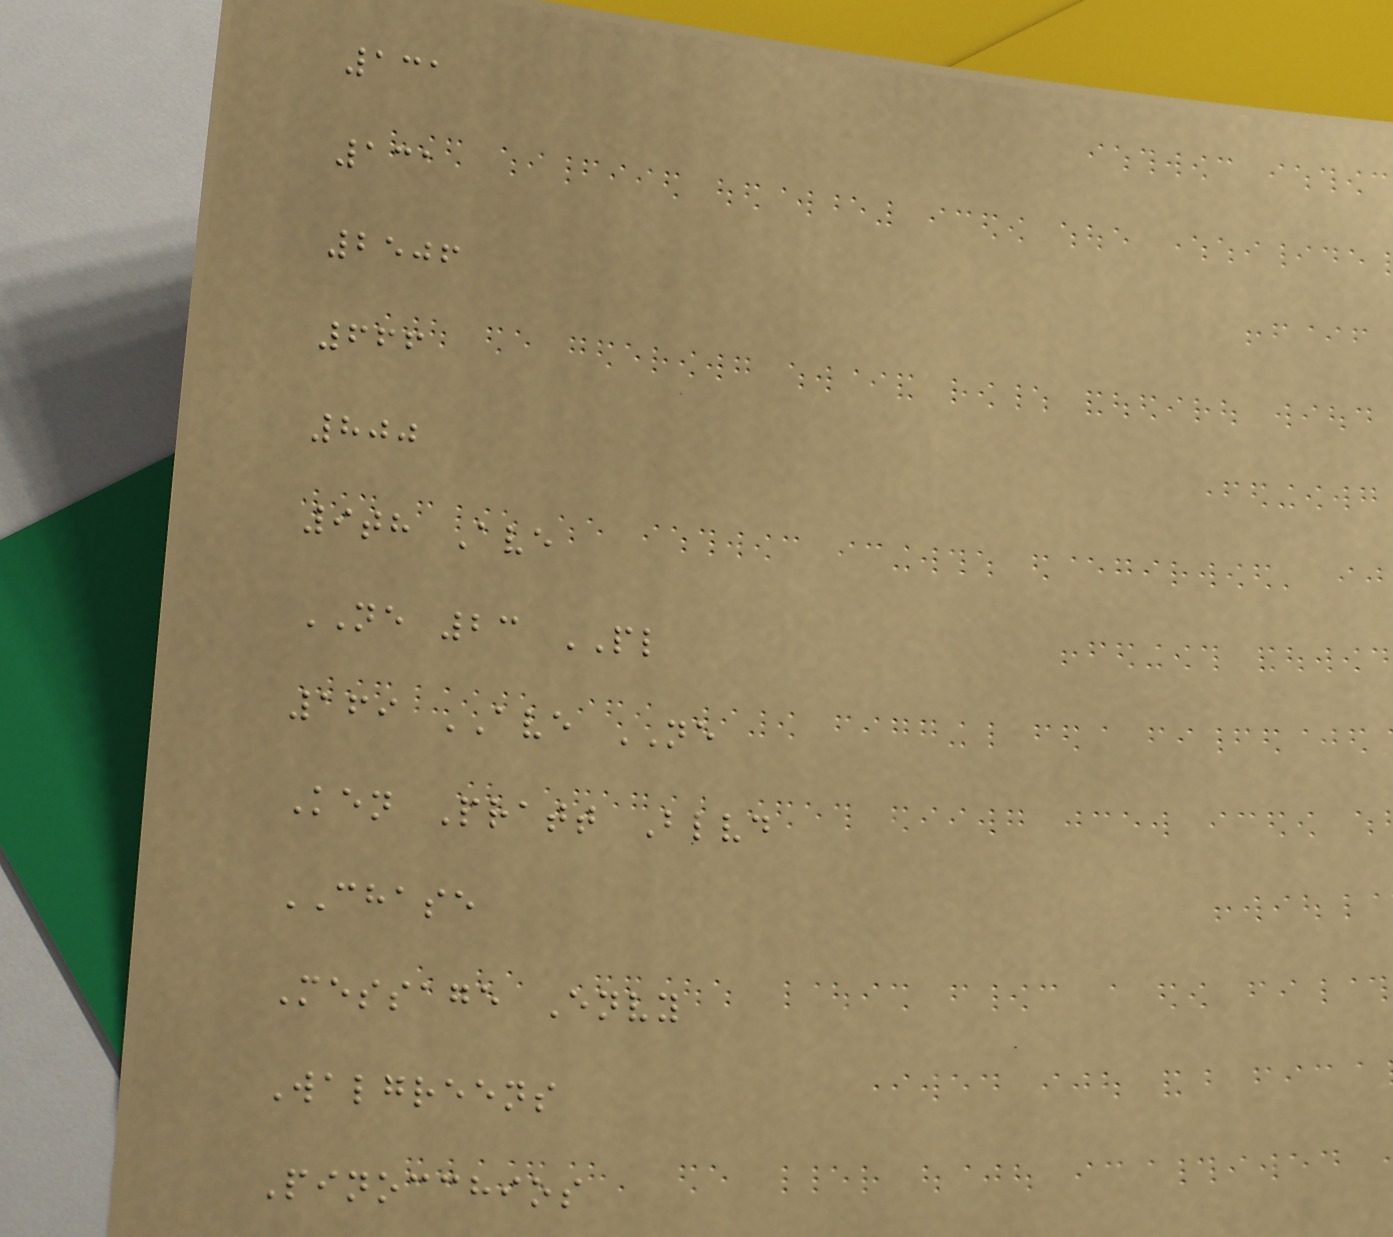131
131
2506
666
800
9th Ave
NE 23 PL
169 AVE NE
Ken Pratt Blvd
CHASE
Message Envy
Walgreens
Pinocchios
